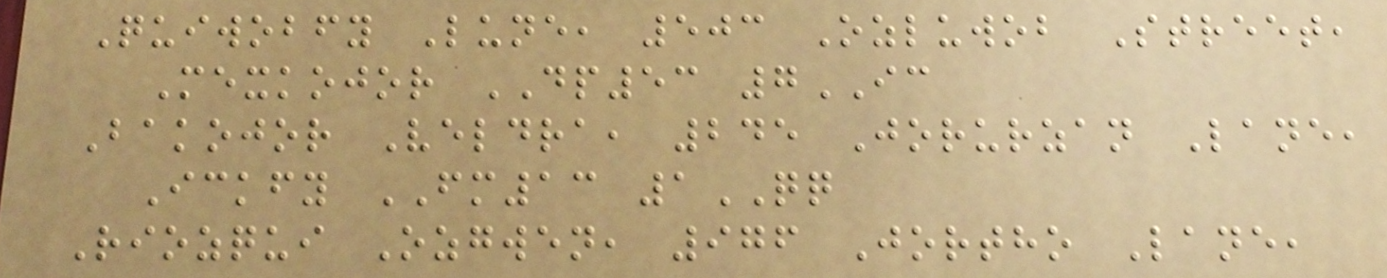Quiwobfy Lune, 503 Ozluwob Street,
Mexkojor DP53 7IC
Bakojor Veldra, 245 Jorurzan Lane,
Ickfy FM13 1QQ
Riozqui Ozgwen, 976 Jortho Lane,
